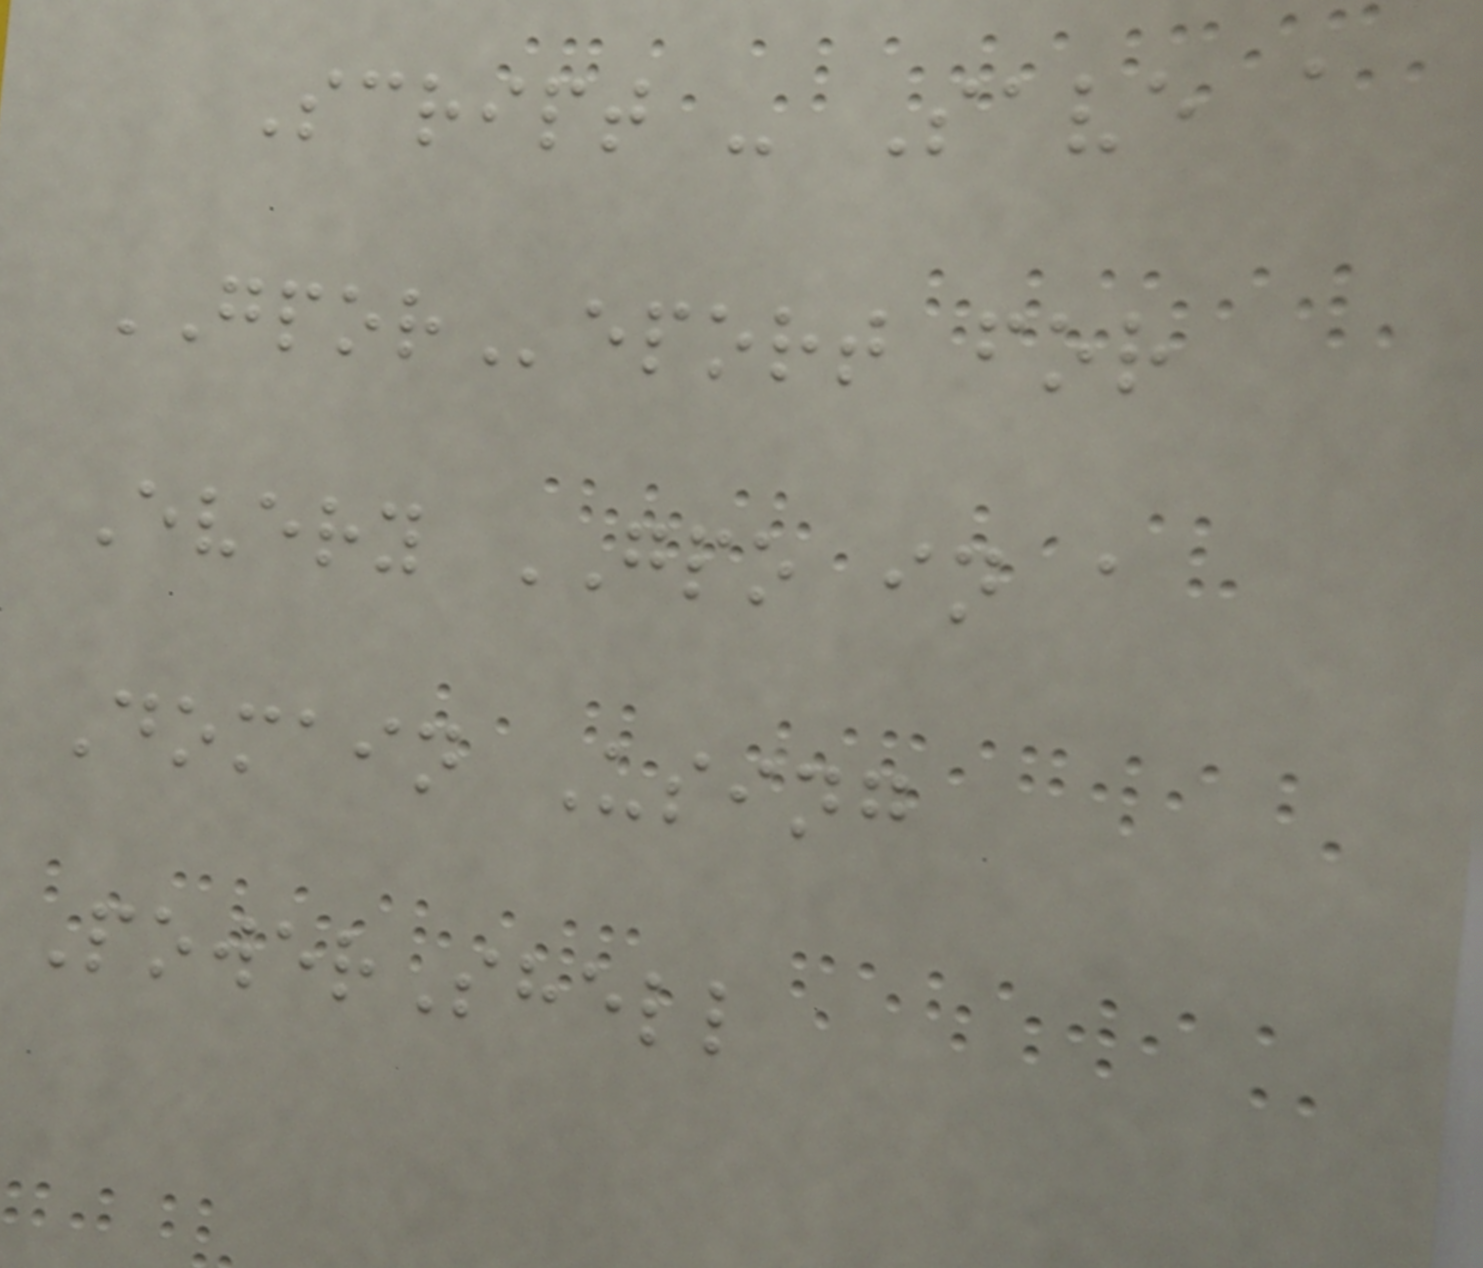Script - Save a
GPOReport for
Every GPO in a
Domain Using
PowerShell
